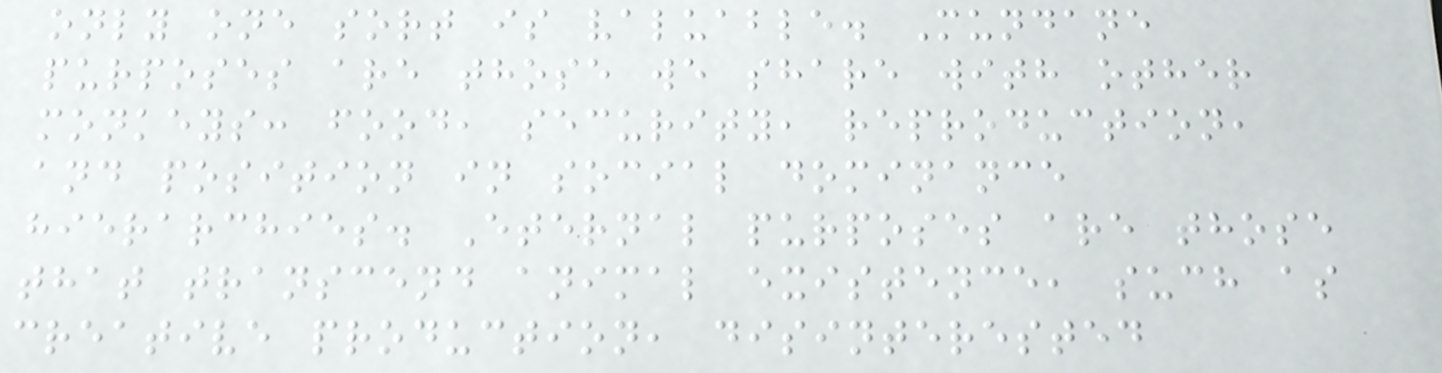only one sort is valuable. Mundane
purposes are those we share with other
monkeys: food, security, reproduction,
and position in social dominance
hierarchies. Eternal purposes are those
that transcend animal existence, such as
creative production, disinterested
